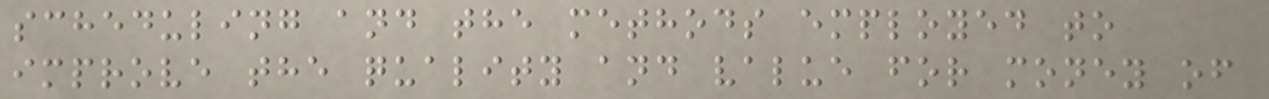scheduling and the methods employed to
improve the quality and value for money of
